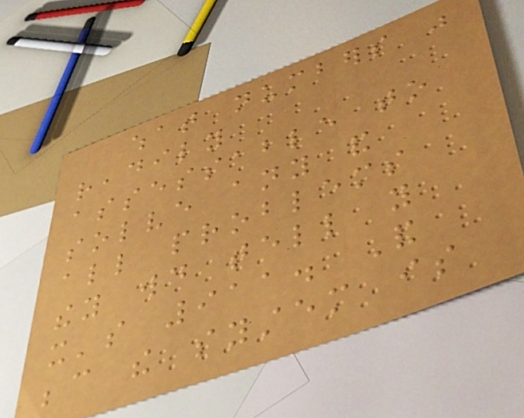what numbers was
readily
assessable to
solve any and
all problems
they would tell you
it's 911. And
because the system is
